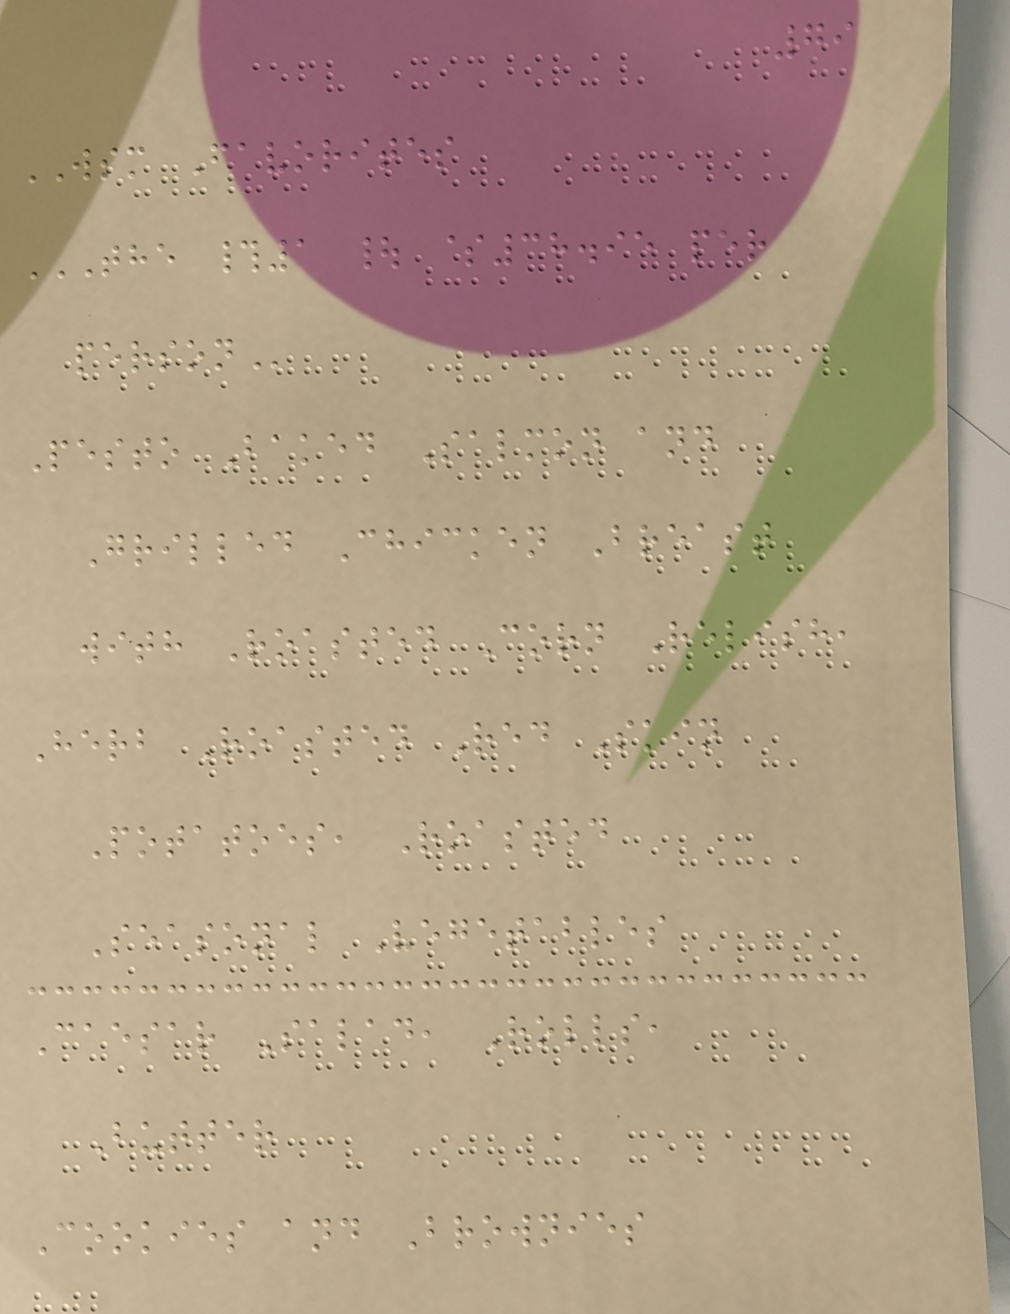79
WSM Favorites
THE #1 | $38.95 PER
PERSON
Pesto Baked Salmon and
Grilled Chicken Breast
with Roasted Corn Relish,
Herb Roasted Red Skin
Potatoes, Roasted
Seasonal Vegetables
Caesar Salad, Rolls,
Butter
Cookies and Brownies
